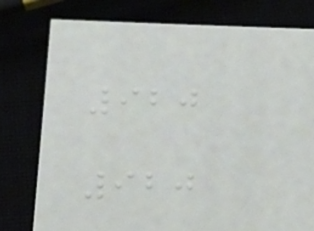920
920
